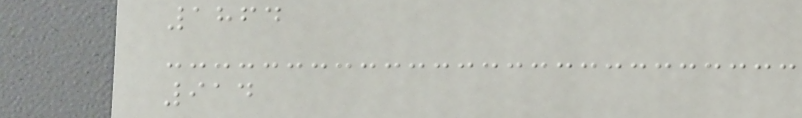1864
914
